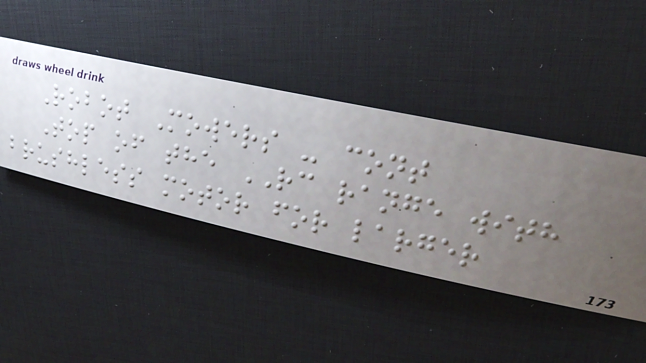Robot Mowers - cont
Top of the RC range with
brushless motor for larger
